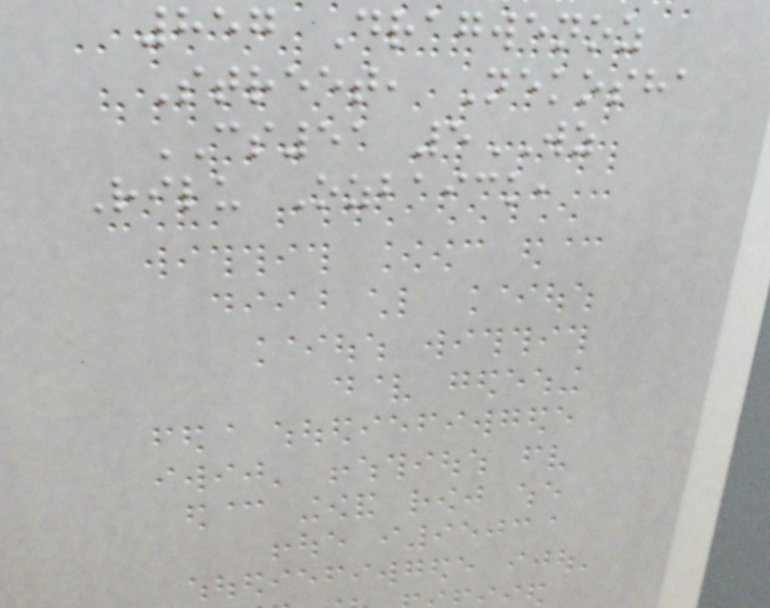857 Dragwenoz
Street, Nekosha
CS51 5WZ
Rilu Ozbaick,
